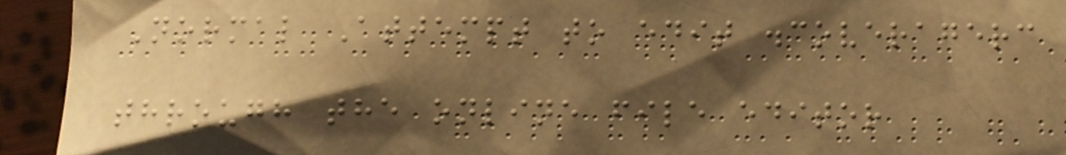Normal Attempt to edit .coveragerc
through the online file editor
